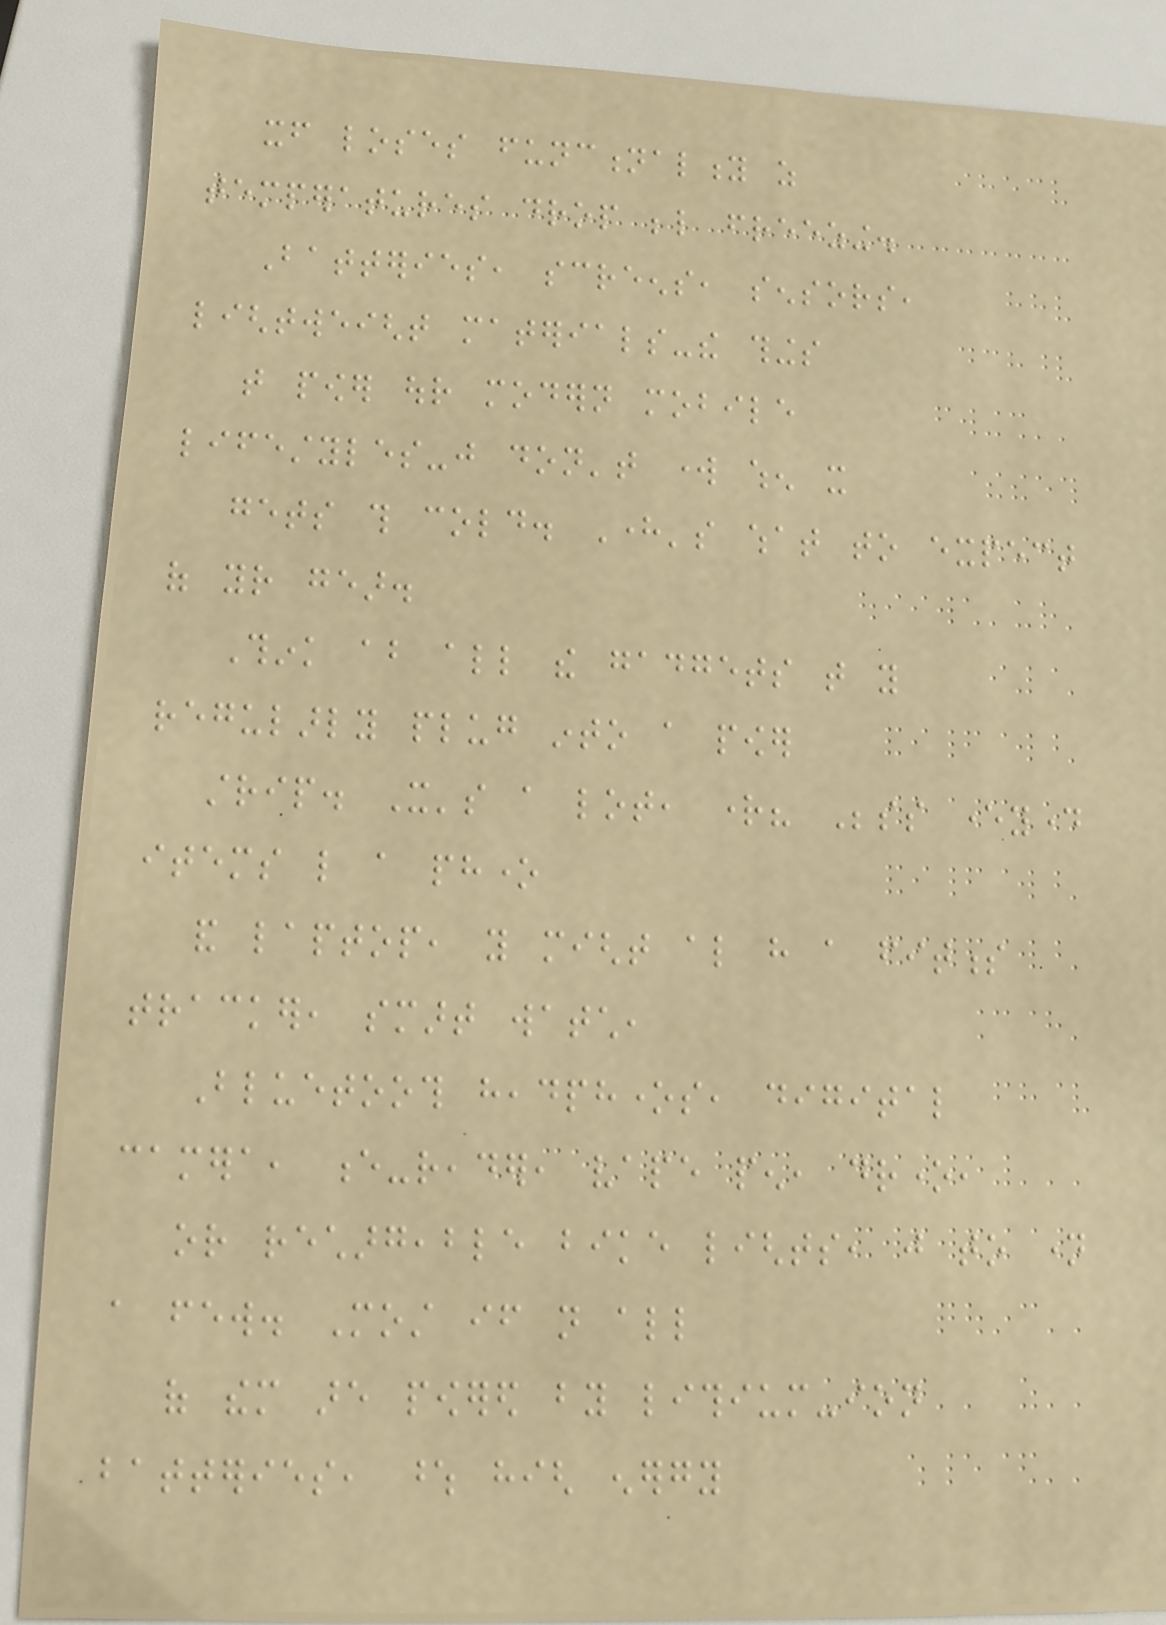itself loses functionality as
temperatures drop below freezing.
Batteries, screens, sensors,
lightweight materials-the things
that power our modern mobile
lifestyles-just don't work when it
gets this cold. Here's what to expect
of your gear.
Think about all the gadgets that you
regularly plug into a power
strip. It's a lot, right? Besides everyday
items like a phone
and laptop, you might also have a fitness
tracker, smart watch,
Bluetooth headphones, digital
camera, e-reader, vape pen, drone,
or rechargeable bike lights, just to name
a few. Most if not all
of them are powered by lithium-ion
batteries, whose high energy
